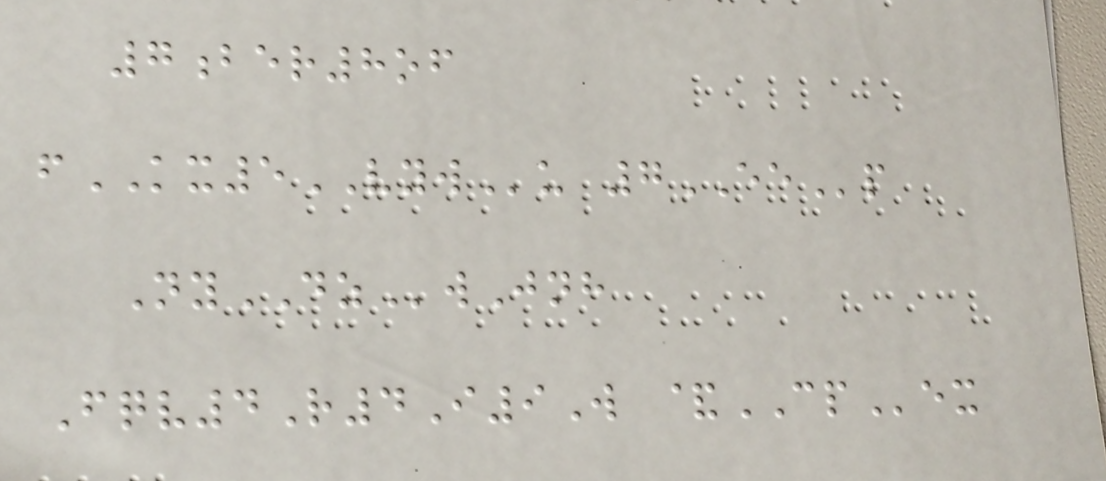7ber8of
fKX5VYWu 7EEp
NyDZwJnh
Fqv4R4I9W &CPex
